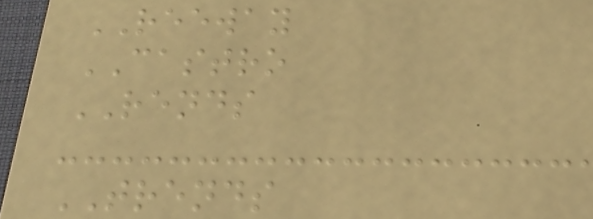REEWAY
CASTRO
RENDS
TRENDS
